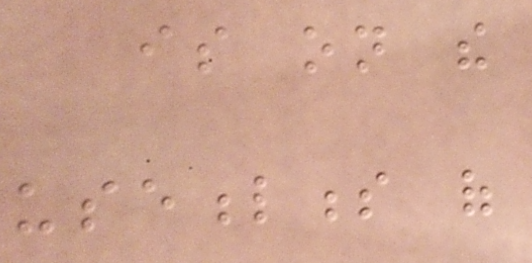is on the
usefulness of
